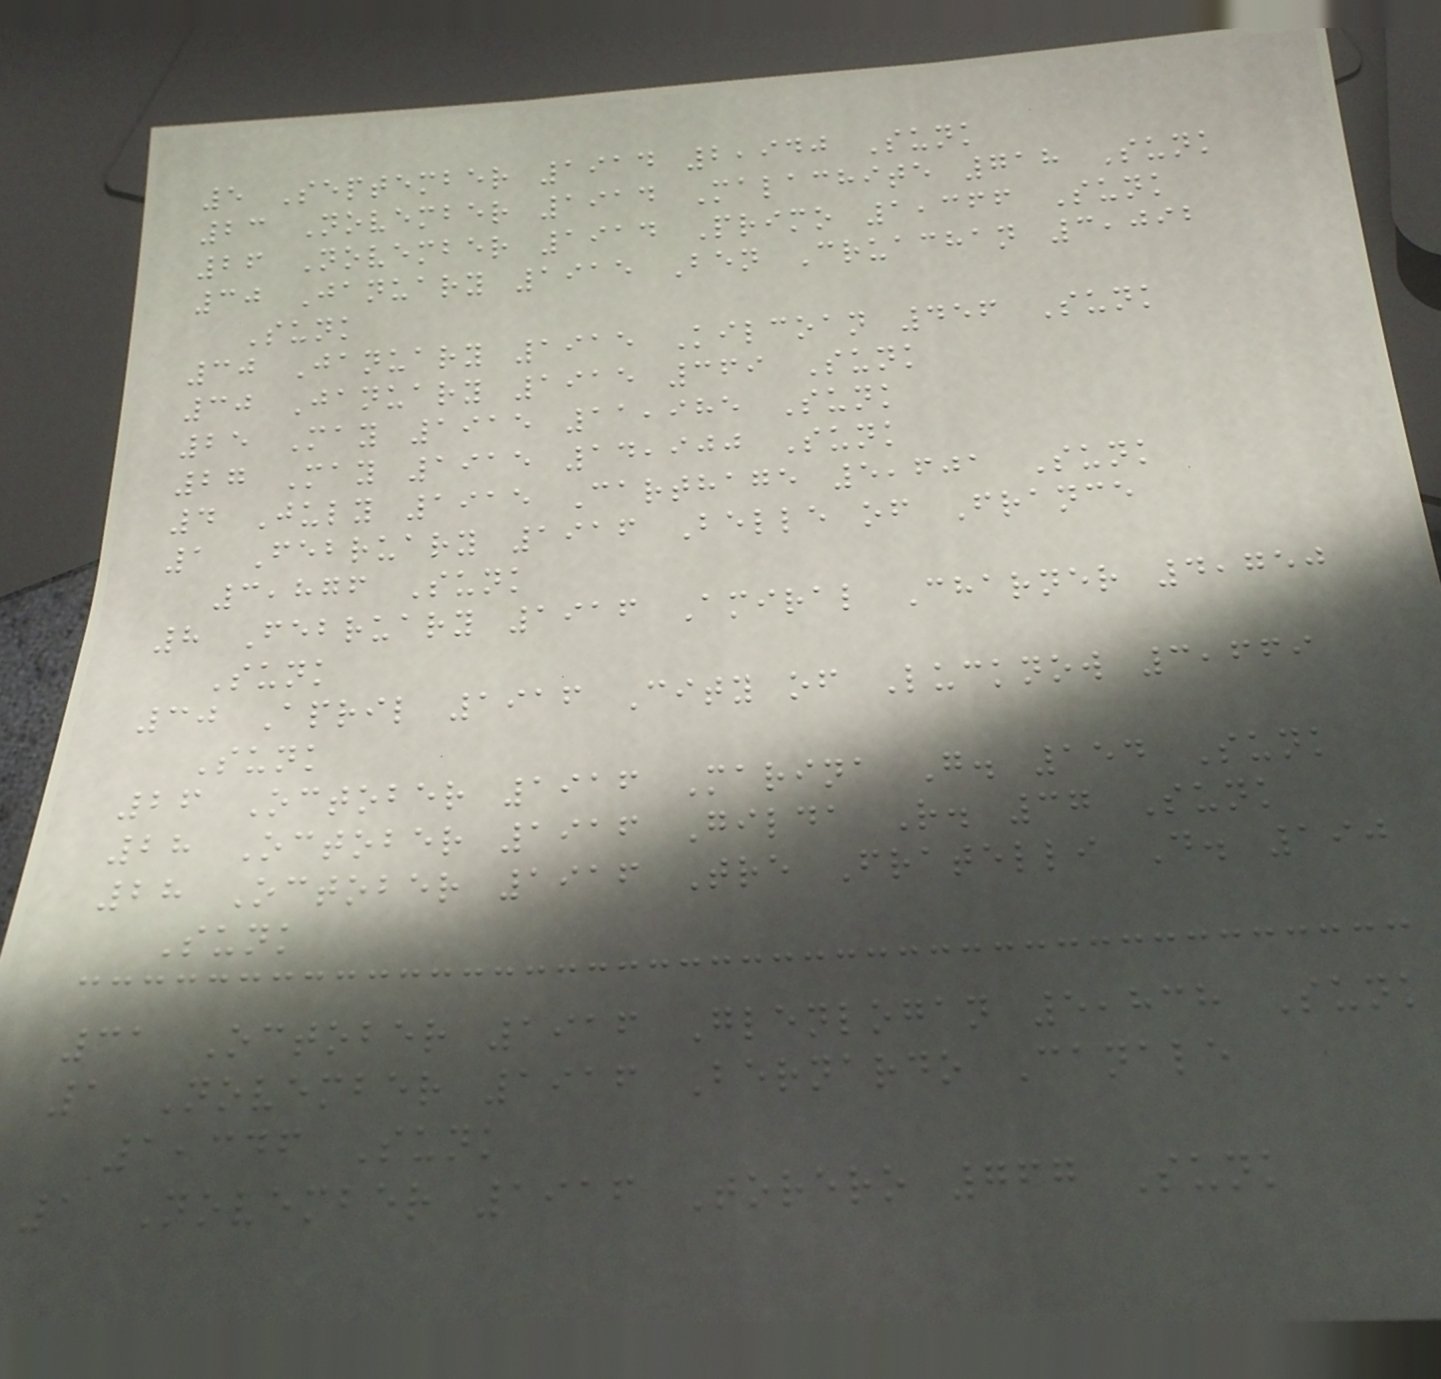5 September 1914 2,940 Sunk
23 November 1914 Malachite 718 Sunk
26 November 1914 Primo 1,366 Sunk
30 January 1915 Ben Cruachan 3,092
Sunk
30 January 1915 Kilcoan 456 Sunk
30 January 1915 369 Sunk
25 May 1915 11,985 Sunk
27 May 1915 14,900 Sunk
4 July 1915 Carthage 5,601 Sunk
1 February 1916 Belle of France
3,876 Sunk
8 February 1916 Amiral Charner 4,750
Sunk
30 April 1916 City of Lucknow 3,669
Sunk
26 October 1916 Marina G. 154 Sunk
28 October 1916 Gilda R. 37 Sunk
28 October 1916 Tre Fratelli D. 190
Sunk
31 October 1916 Glenlogan 5,838 Sunk
1 November 1916 Bernardo Canale
1,346 Sunk
1 November 1916 Torero 767 Sunk
